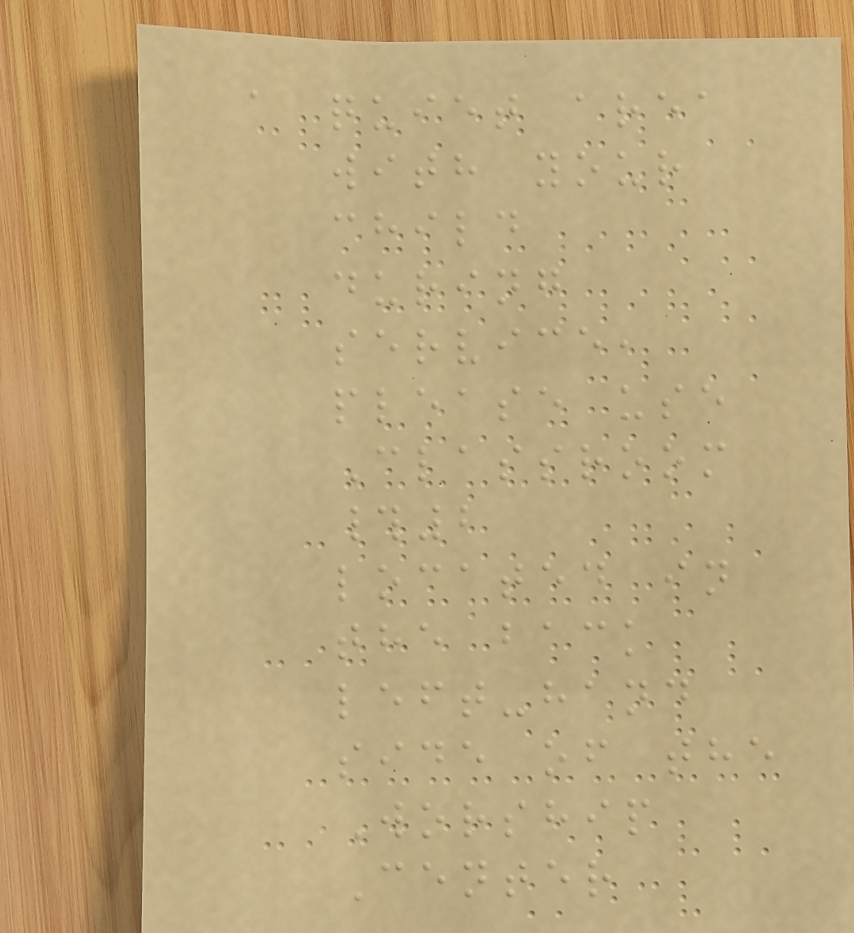a quiet area
with your
child
during
service,
please use
Classroom
#2
located in
the back
left-hand
side of the
Worship
Center
